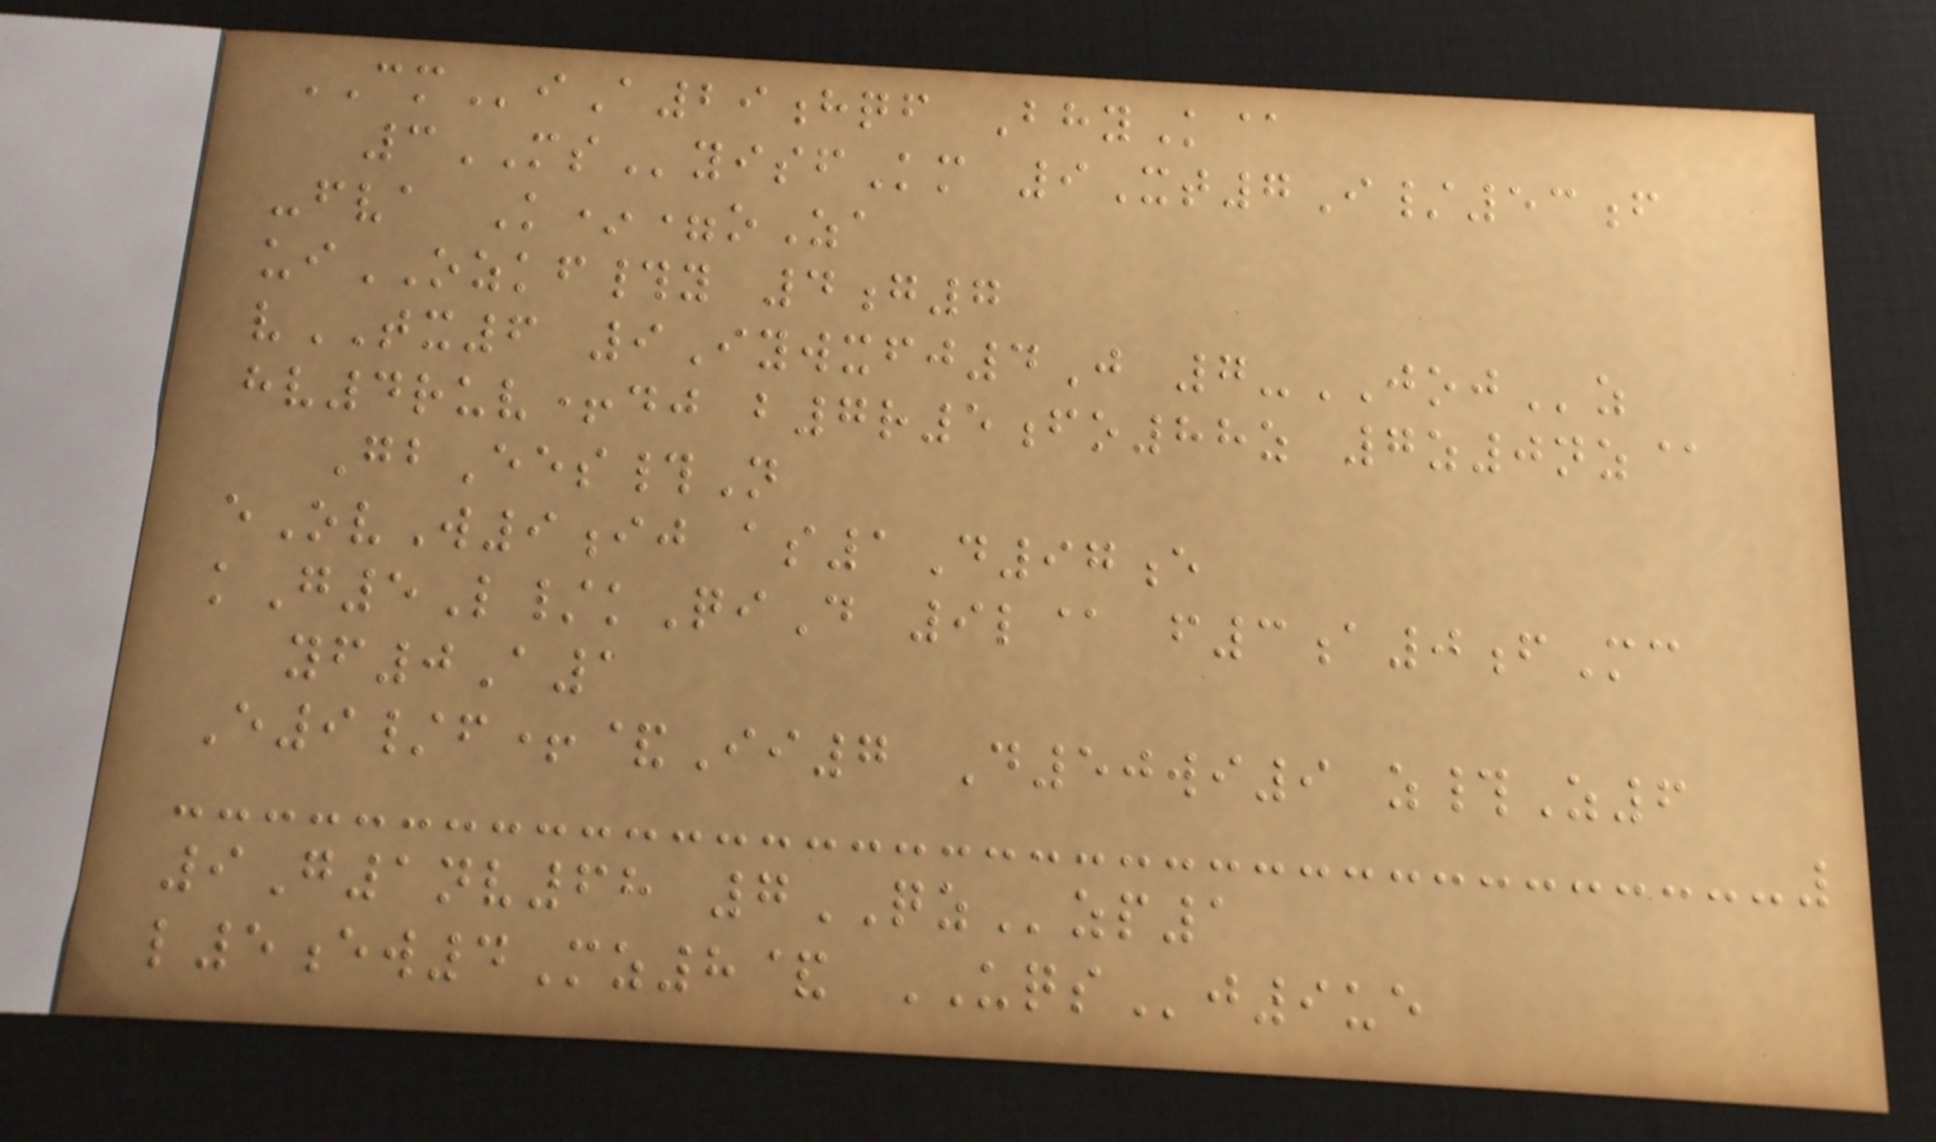CMiA29hqf BhyK@
3MSyisfKm 9Xt7I/53f
-fva K*=oZa
uiOZKF#y 4g7
vTX6 9Iywxfj4J 7-JOJz
hv4ruv+dj b7r5fo88z 7z0nz@
GbEes#N
eOvW9ij as1D97e
kG5L/kQiD 9l@ f3a0fMc
yf0A1
E9/f+&Ii7 D50wi9 z#Z6
9G1nv68 7QZzp1
l5ew4Mz8& UQSj9ue
